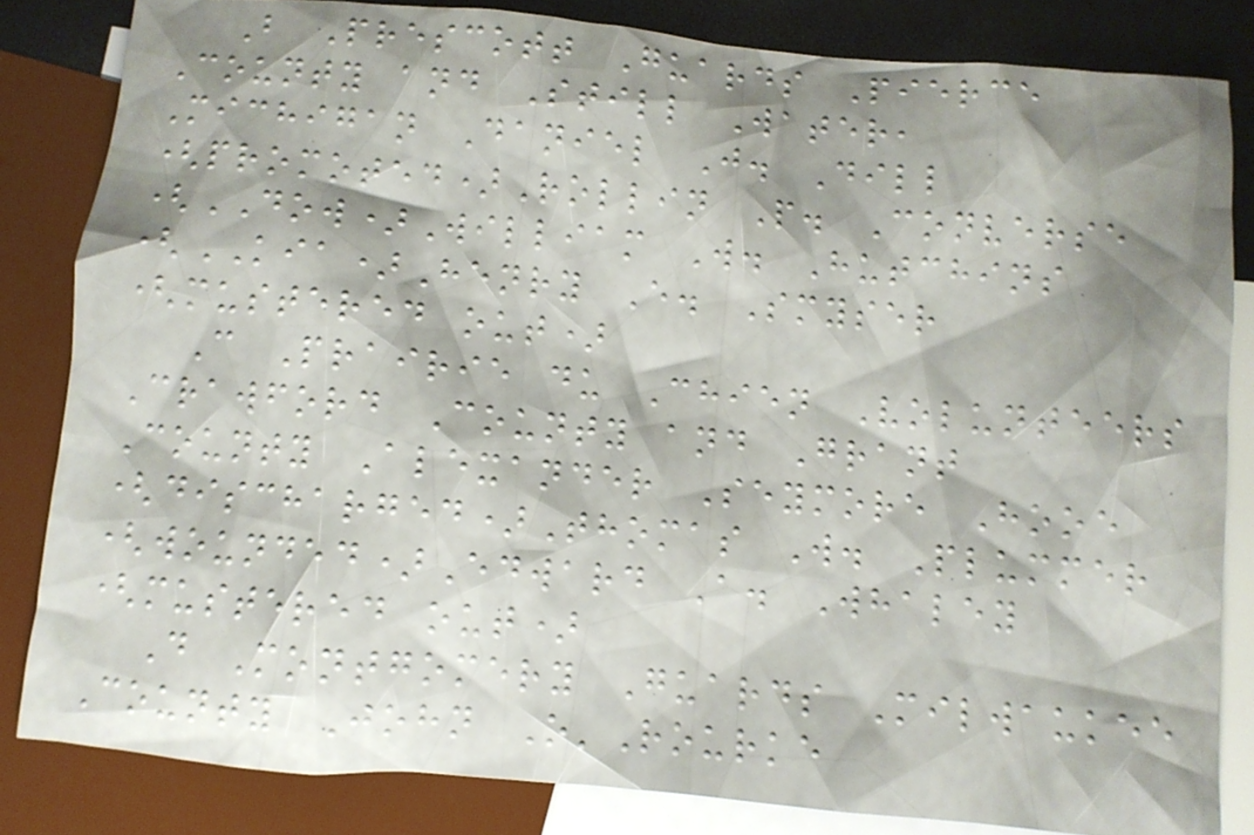B Prescott Guards Pierce
County and Still Water,
Michigan Daniel J. Dill
(promoted)Rollin P. Converse
(DOW)William W. Hutchins
(KIA)Henry E. Smyser
(mustered out)
C Prairie du Chien Volunteers
Crawford County and Grant
County Alexander Seymore Hooe
(discharged)Thomas W. Plummer
(wounded)Edward A. Whaley
(mustered out)
D Montgomery Guards Milwaukee
County John O'Rourke
